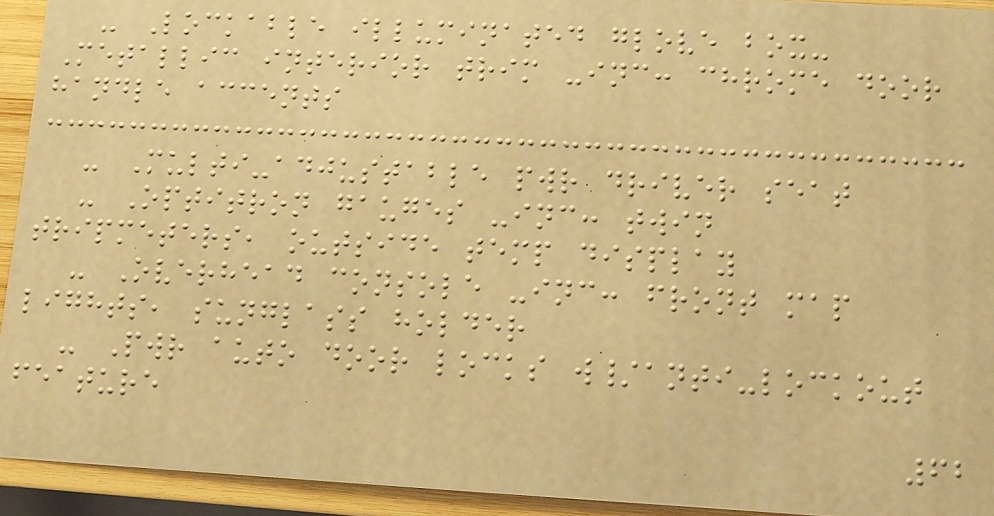- Lockable illuminated glove box-
Metallic interior trim -inc: chrome door
handle accents
- Multi-adjustable pwr driver seat
- Optitron gauges -inc: twin
tripmeters, outside temp display
- Overhead console -inc: front map
lights, sunglass holder
- Pwr auto door locks w/anti-lockout
feature
62
